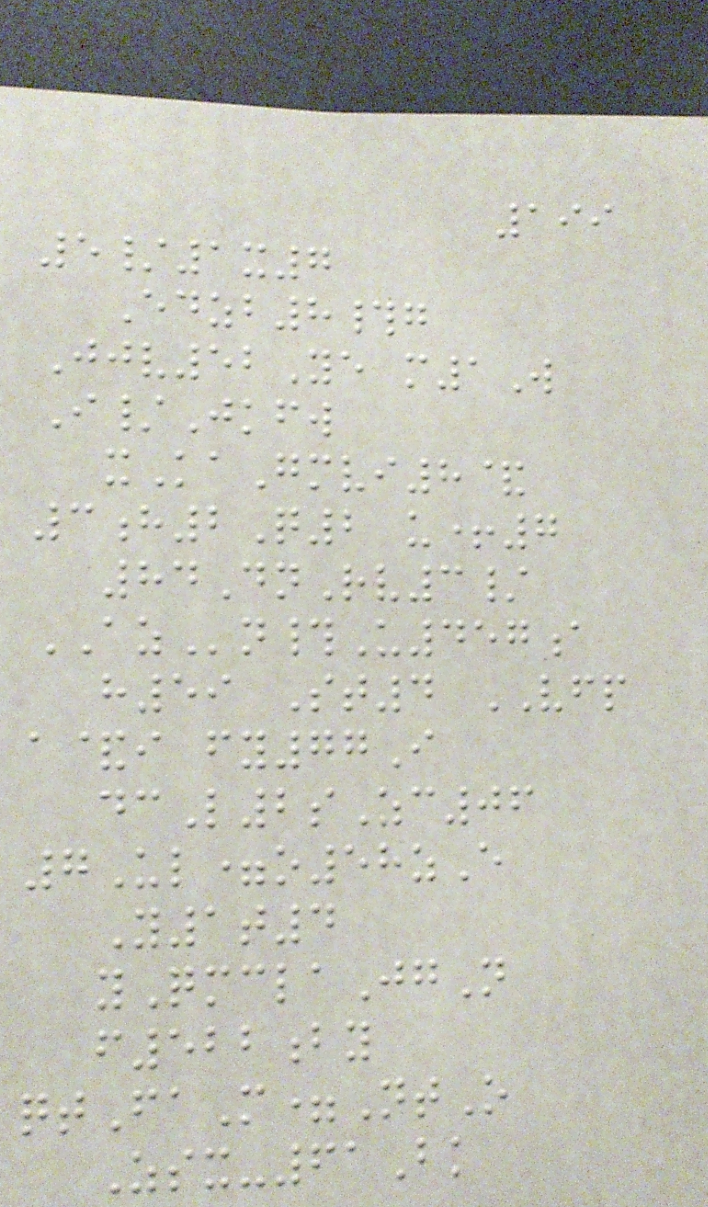199
5/1x7
Edzb8#g
Jjv52Ye m1W
I/Jkfw
xKaGmvi8&
3h2Q2 u+7
84DnRv3/
AZn#U457a
h59 St4 VFP
a&i fy77I
dcL2sZc06
7Ul=o58zE
Y1t4
yQmclaJgN
f522by
qtFaM=NtO
Zsx-61Bk
